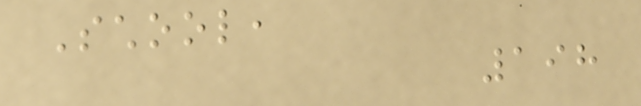School,
198
